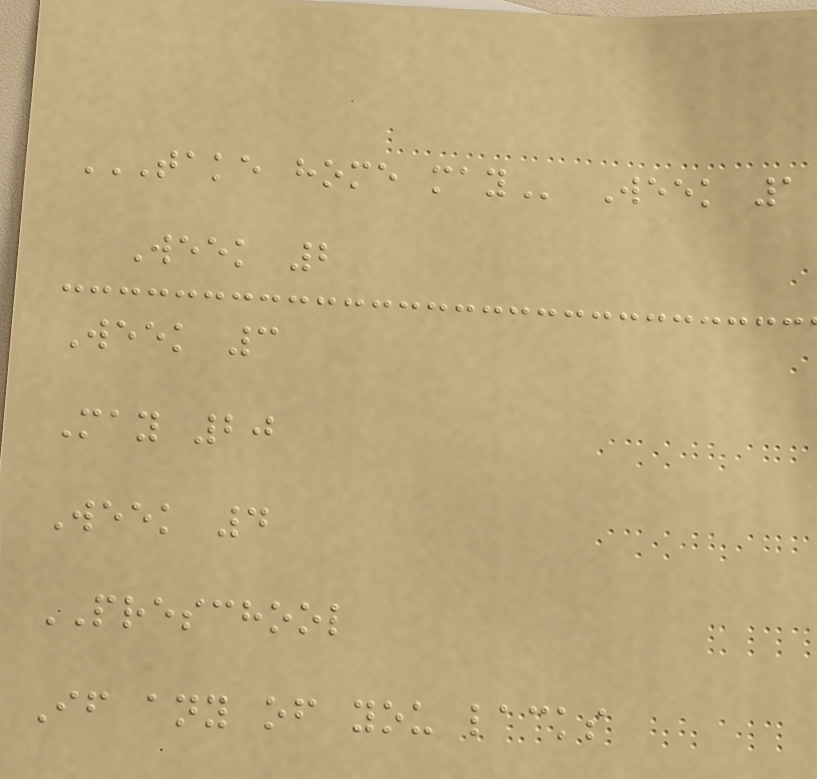TAKE HOME MAY Week 1
Week 2
Week 3
May 20
Week 4
PRESCHOOL
If any of you lacks
